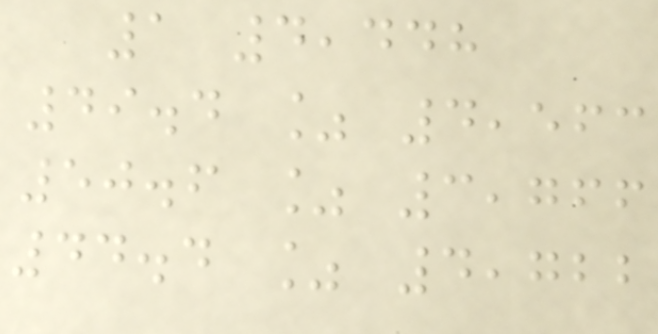1 4,448
49.4 % 4,563
50.6 % 3,766
44.4 % 4,722
